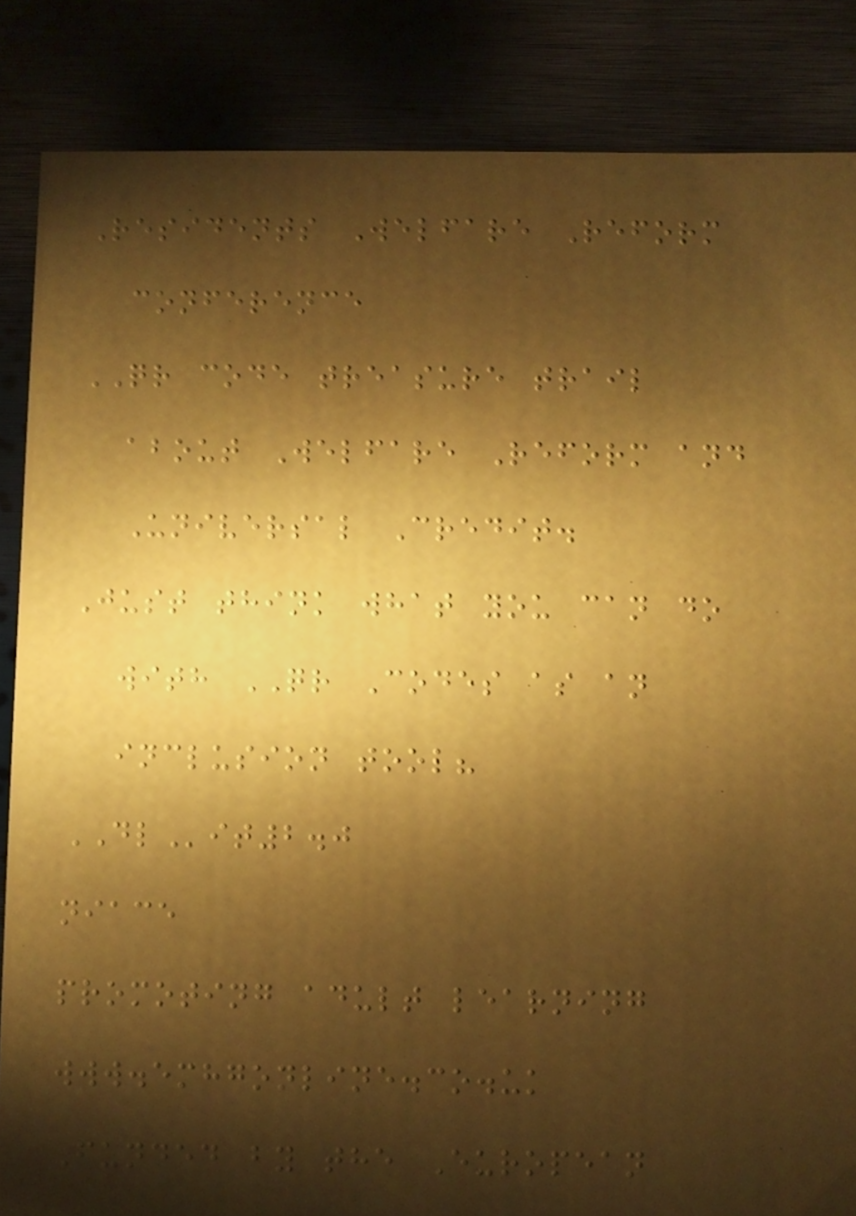Residents Welfare Reform
conference
QR code treasure trail
about Welfare Reform and
Universal Credit.
Just think what you can do
with QR Codes as an
inclusion tool?
DLit2.0
niace
promoting adult learning
www.emhgonline.co.uk
Funded by the European
